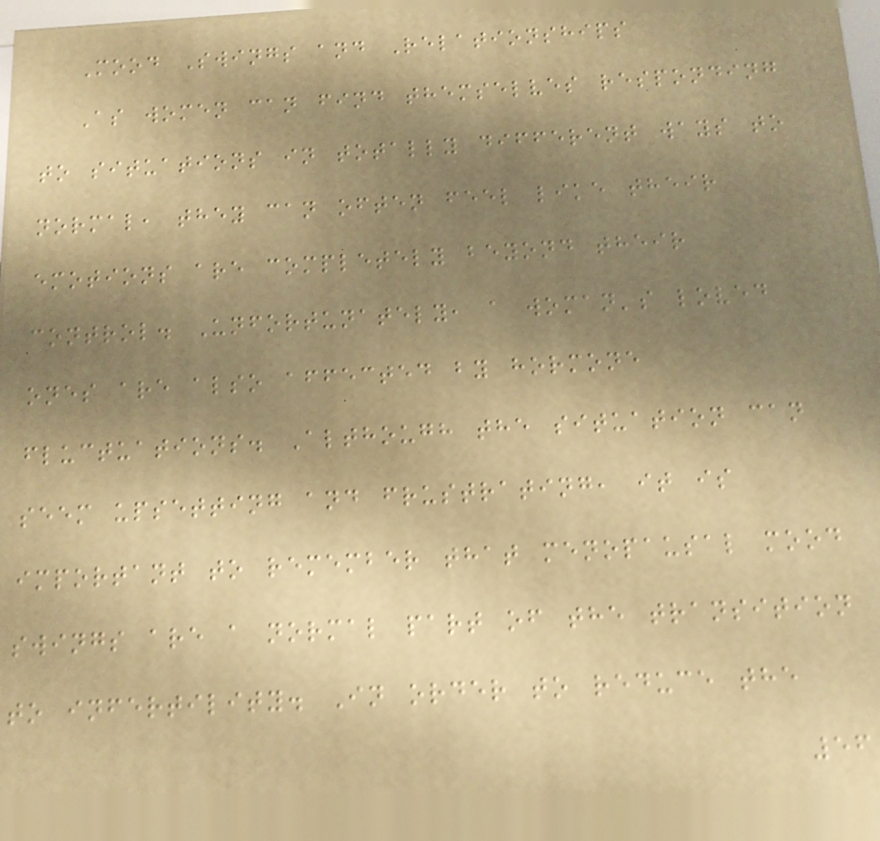Mood Swings and Relationships
As women can find themselves responding
to situations in totally different ways to
normal, they can often feel like their
emotions are completely beyond their
control. Unfortunately, a woman's loved
ones are also affected by hormone
fluctuations. Although the situation can
seem upsetting and frustrating, it is
important to remember that menopausal mood
swings are a normal part of the transition
to infertility. In order to reduce the
56
